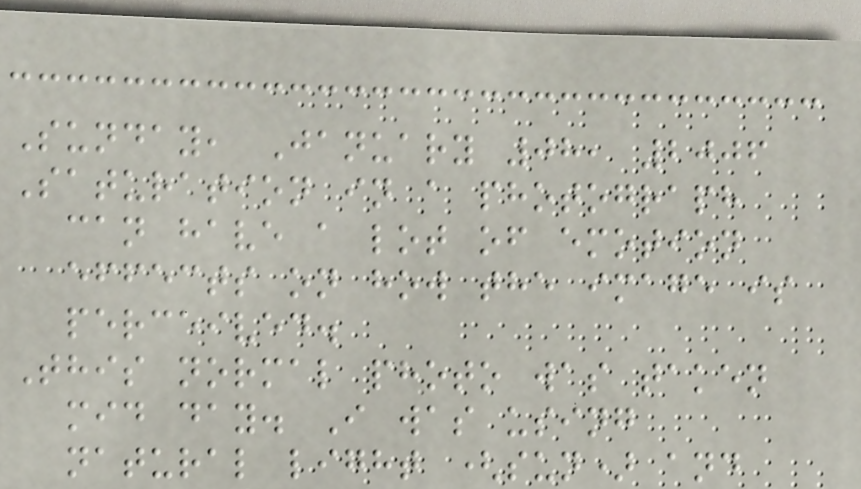Sunday, January 08, 2006
Saturation in a photograph
can have a lot of emotion
effects on how the image is
perceived.
This normal photo was taken
mid day. I was using
natural light (sun) and
